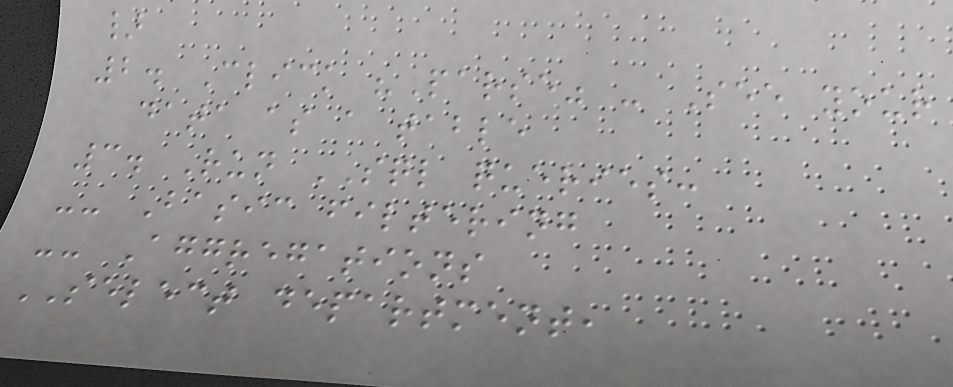}
2. Click "Parse" - See your
data as a table
3. Run SQL queries:
-- Basic filtering
-- Aggregations
SELECT department,
